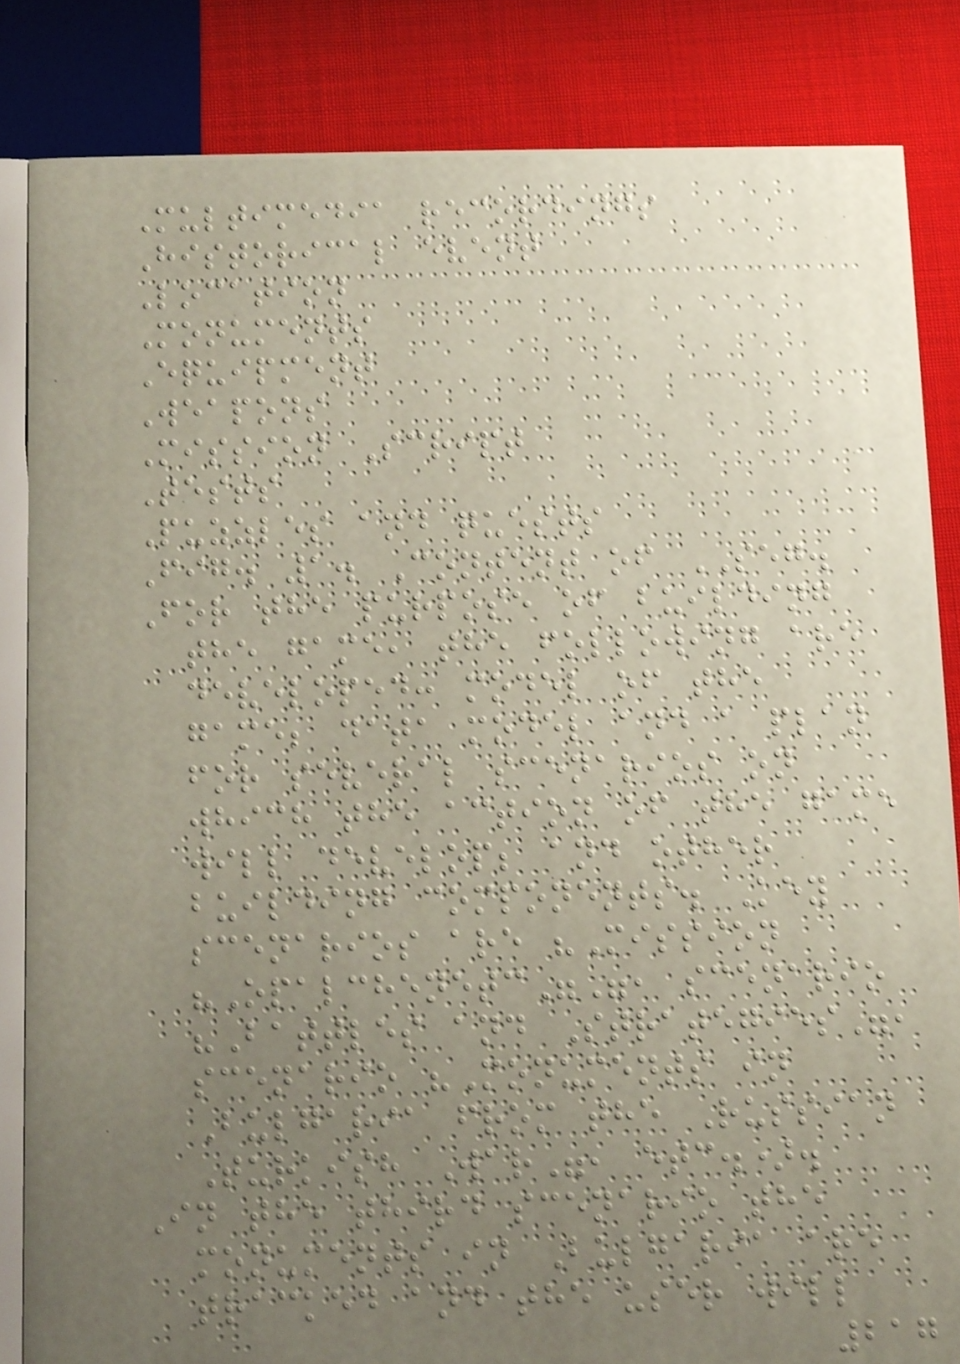Multimedia recordings
Historical event
Location
Monuments
Equipment
Weapons
Mission Script
Tests
Puzzles and quests
Fig. 1. Content of SEG.
For the purpose of building
the game, the following are
developed: model of the
game; data model and a plan
for several scenarios on
which the action of the game
will develop; and other
building components. Key
scenarios are "Mission
"Opalchenetc"", scenario
"Battles and Strategies",
scenario "Monuments in
Bulgaria from the Russian
Turkish War", etc.).
In the third scenario the
monuments in Bulgaria are
tracked and the user will
217
